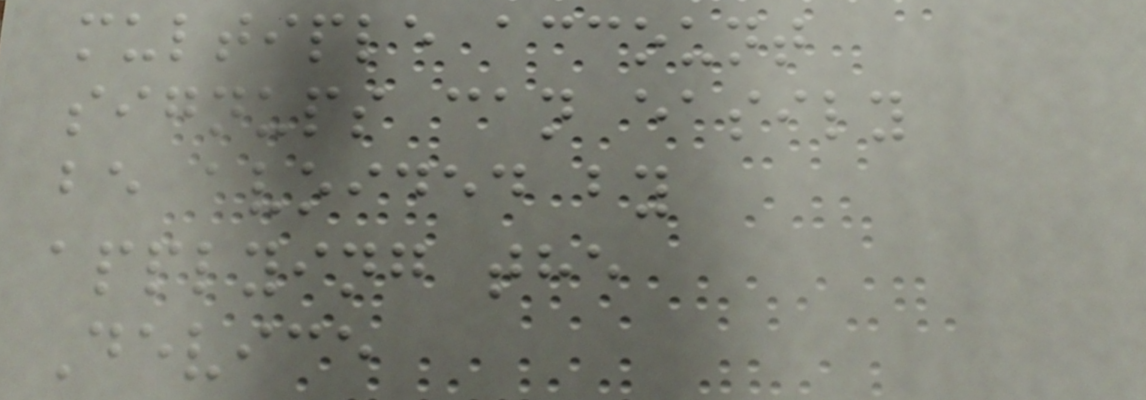multiple account
signups can easily
be avoided by
applying the
Device
